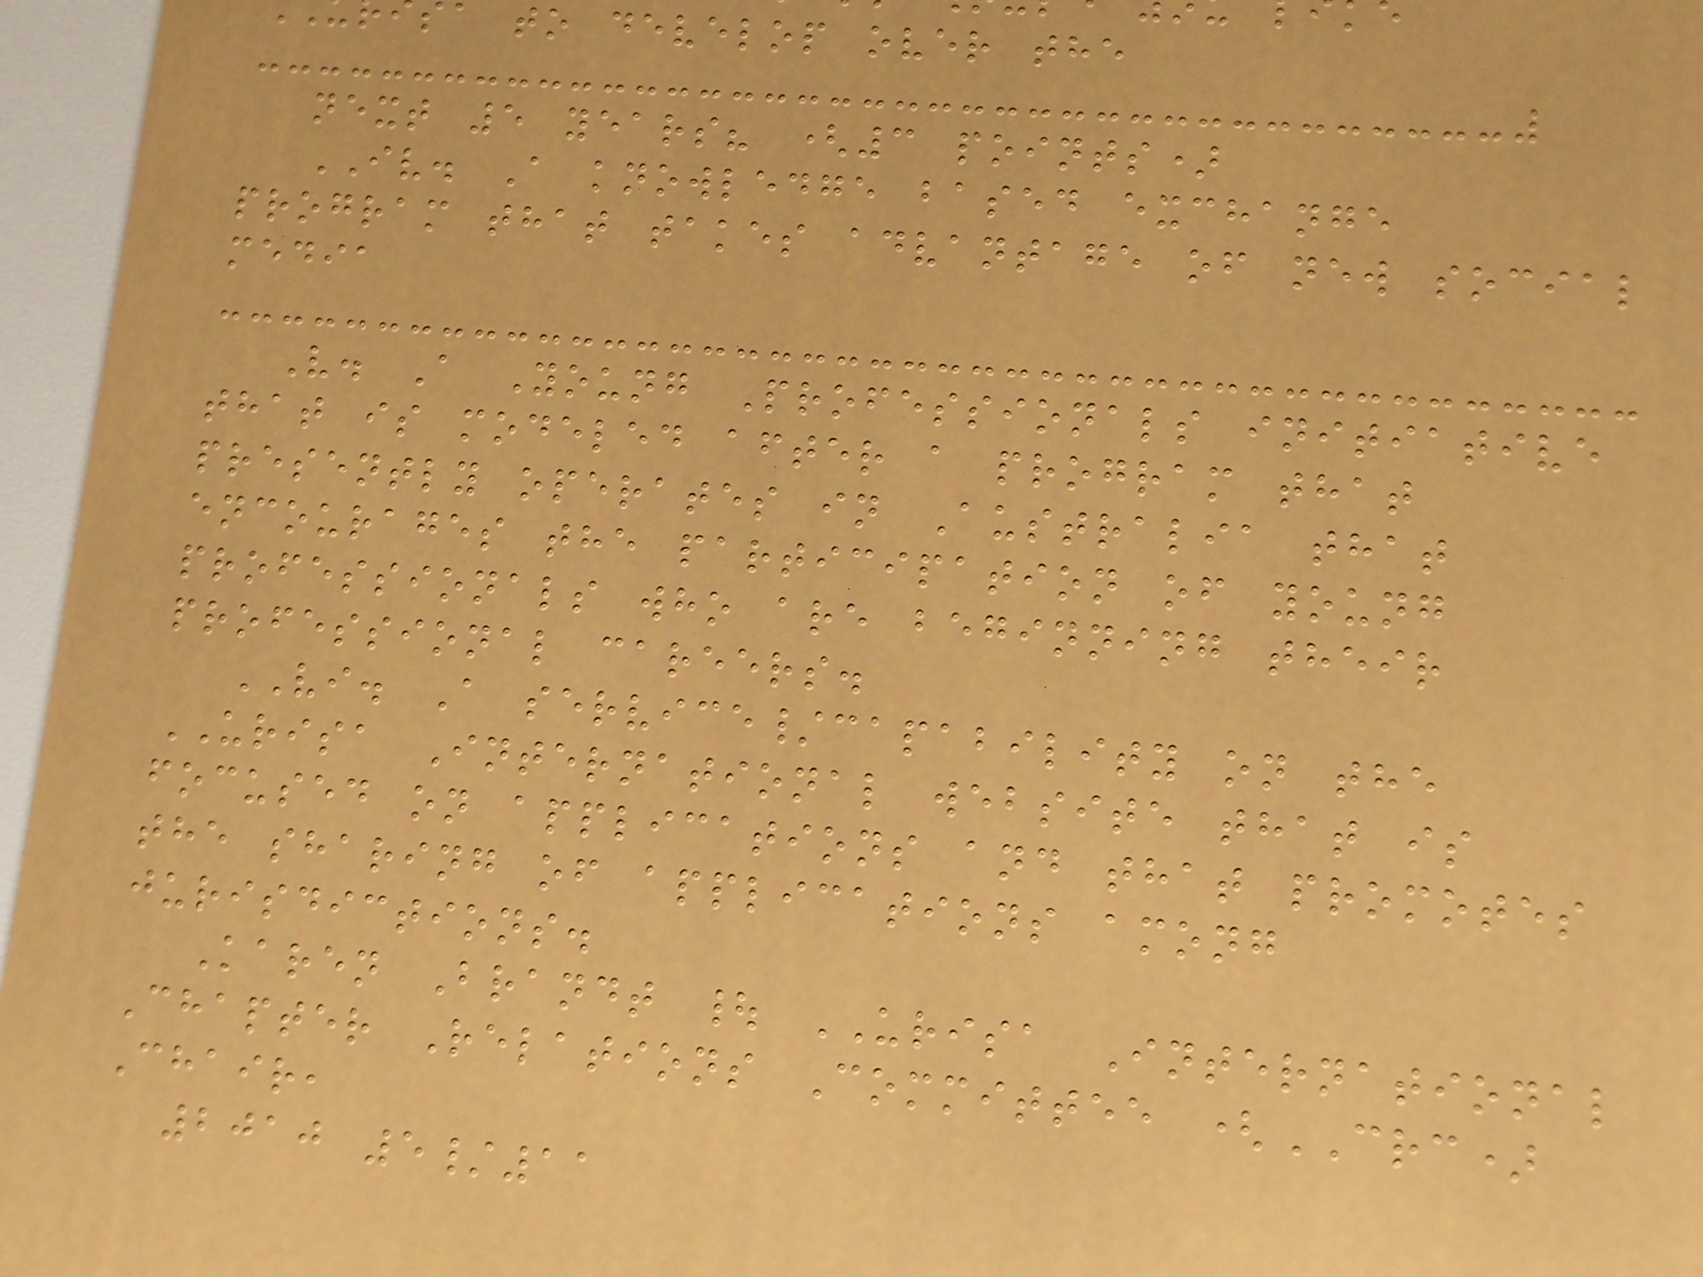a to develop over the
next 5 years? (3 points)
IV. A knowledge based exchange
program that takes advantage of new social
media
V. A Young Professionals initiative
that is modeled after a program that
presently operates in Australia that
encourages the participation of young
professionals who are beginning their
professional careers.
VI. A service/capability on the
URISA International website that is
focused on applications and that promotes
the sharing of applications among
jurisdictions.
Karen Brandt | URISA International
Chapter Relations Committee (CRC)
Chair,
2010 5/11
